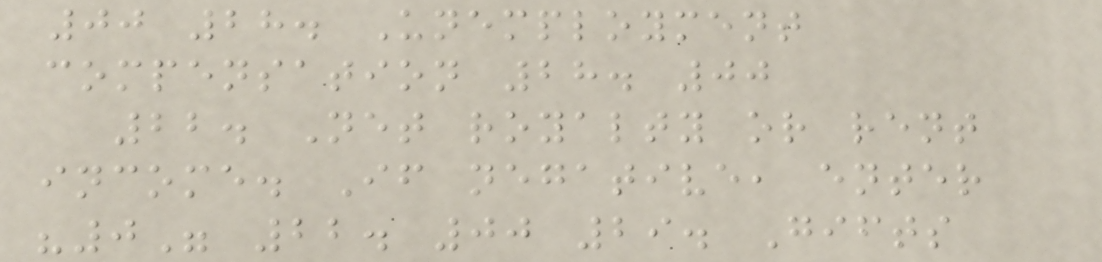00 28. Unemployment
compensation 28. 00
22. Net royalty or rent
income. If negative, enter
"0" 22. 00 29. Gifts
